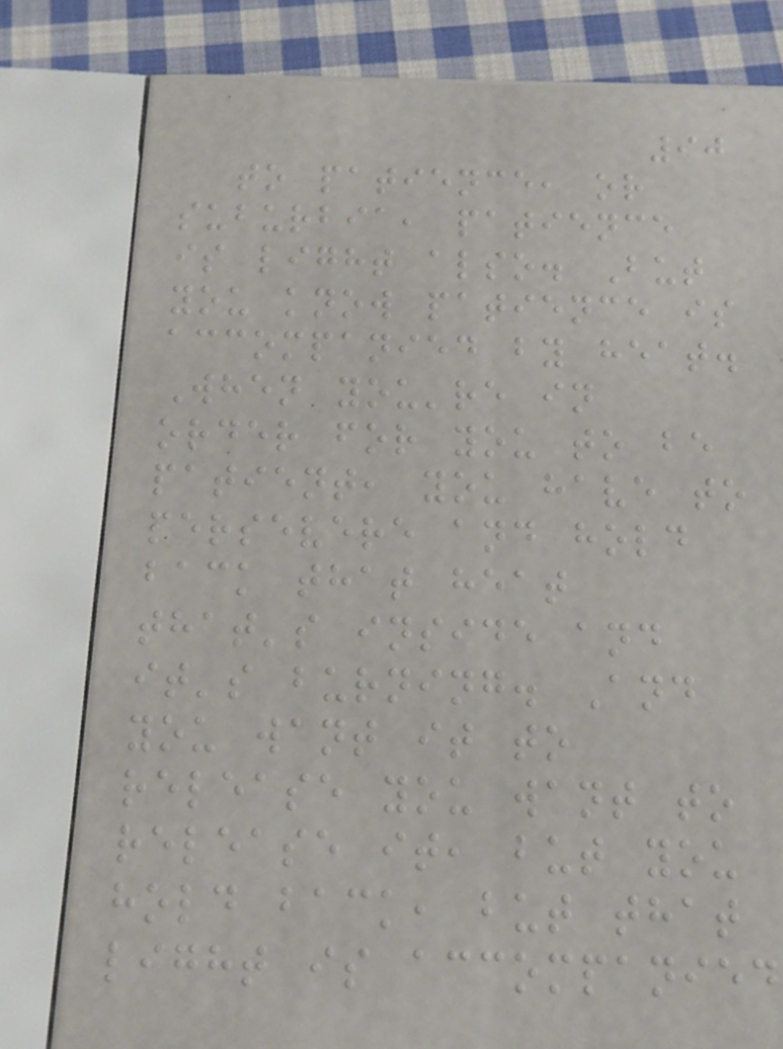90
to patience, or
suburbia, patience
is light also. But
you know patience is
accompanied by heat.
When you're in
order for you to be
patient, you have to
persevere and hold
back that heat
that's inside and
it's burning. And
you want it to
release you want to
release it, but you
hold back, but that
light is accompanied
